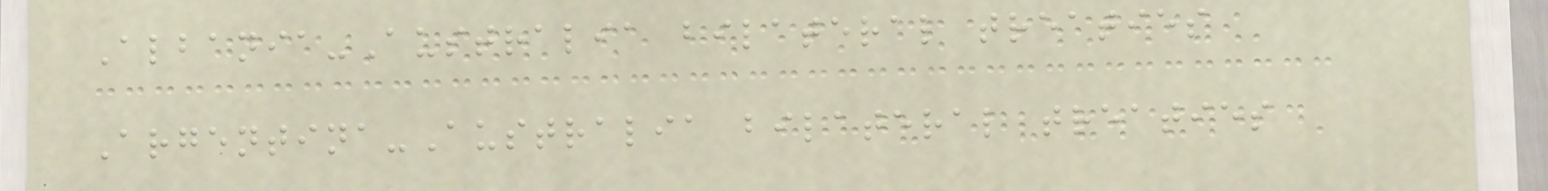Albania-Australia bilateral treaties
Argentina-Australia bilateral treaties
